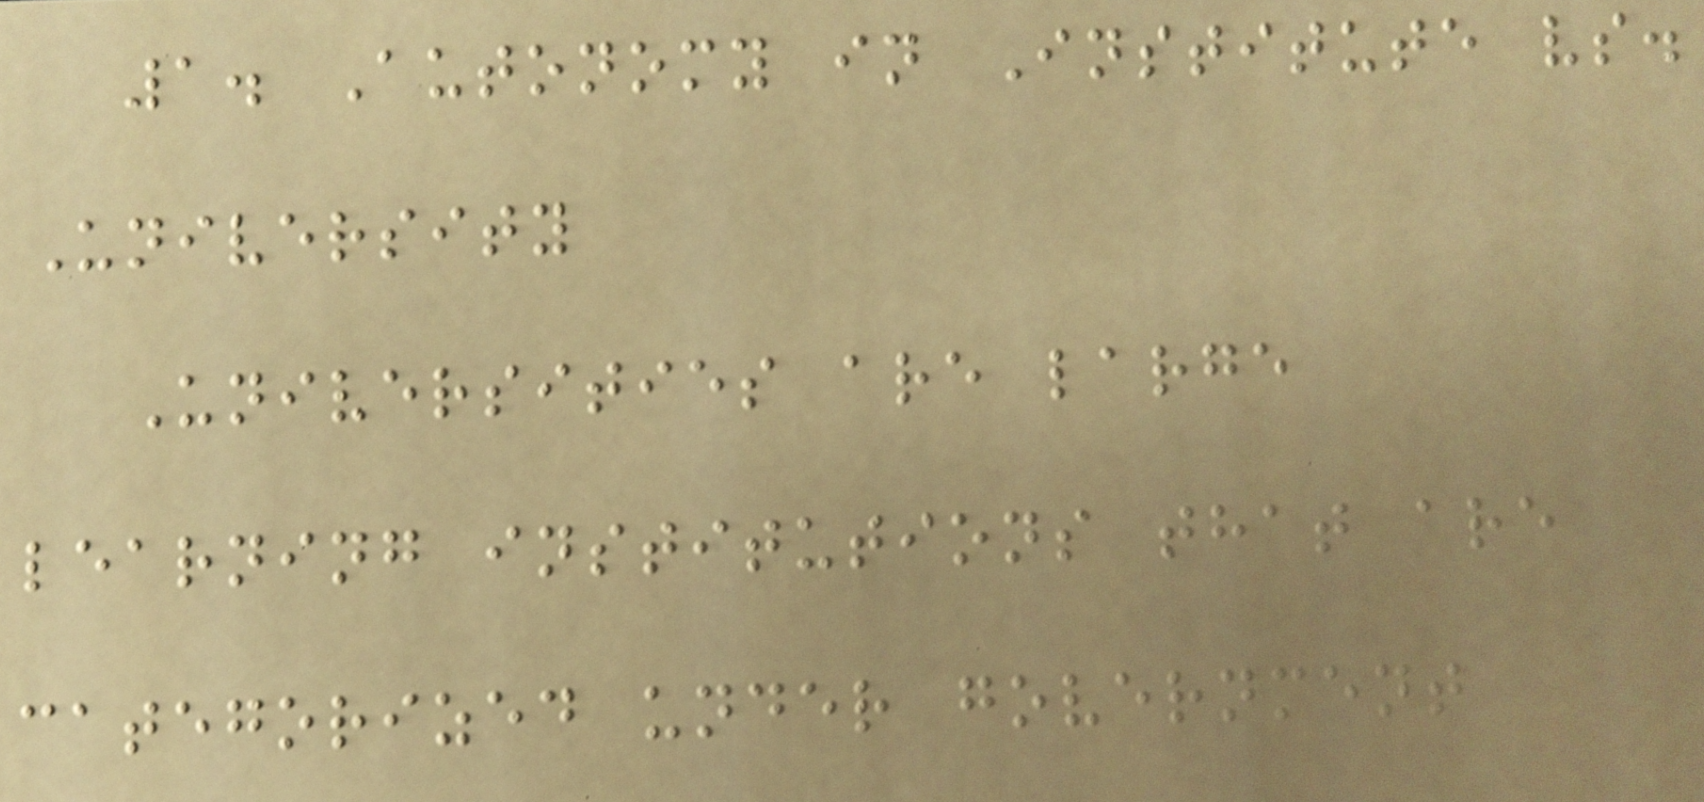1. Autonomy in Institute vs.
University
Universities are large
learning institutions that are
categorized under government
